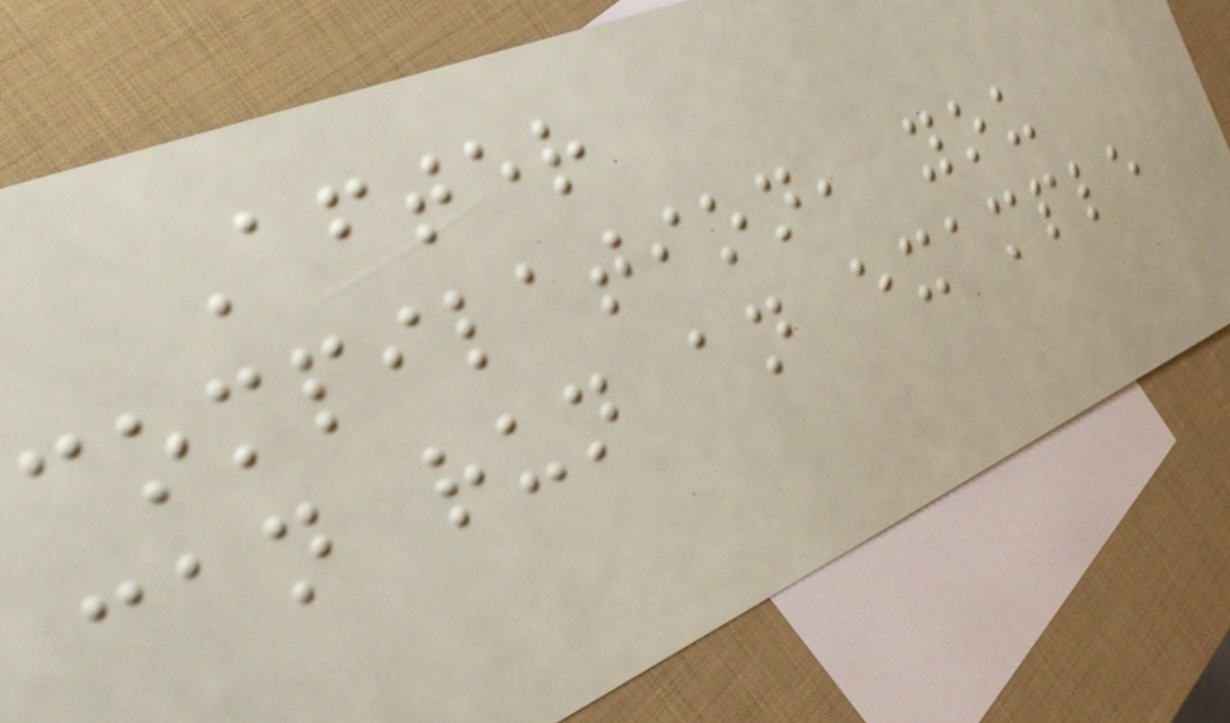After
compilation, you
can run an example
